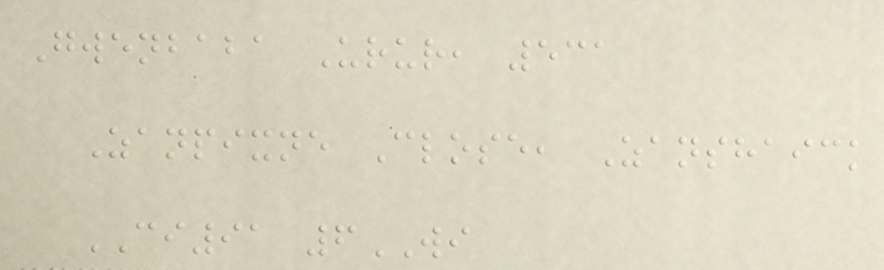Gwenbaba Urur, 531
Zanpixne Close, Zanshaick
CI91 6WI
